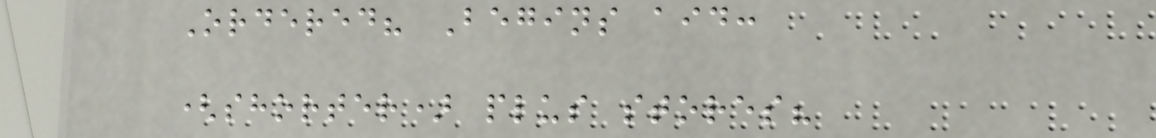Ordered? Begins aid:
(shorter) plus stores?
